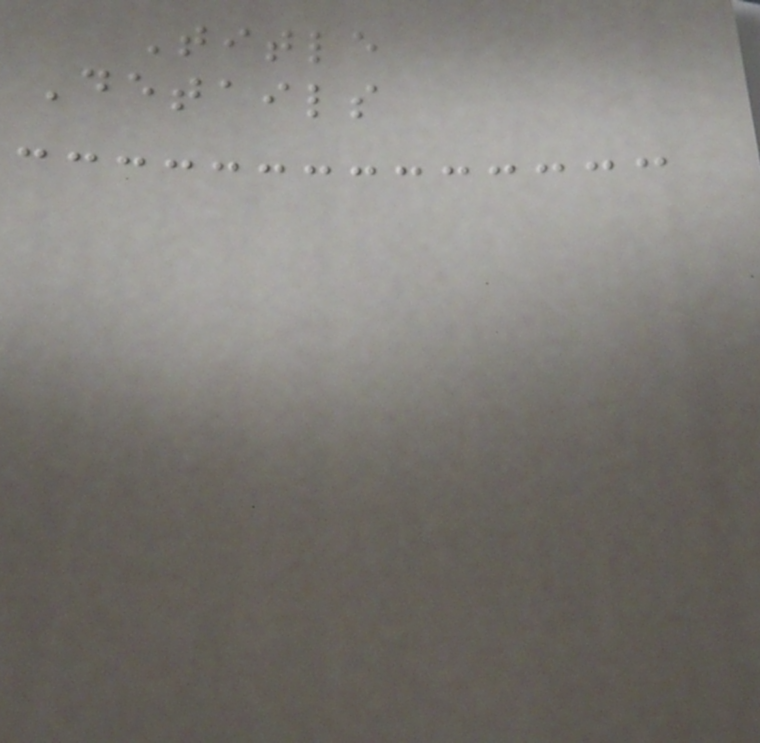Title
Details
